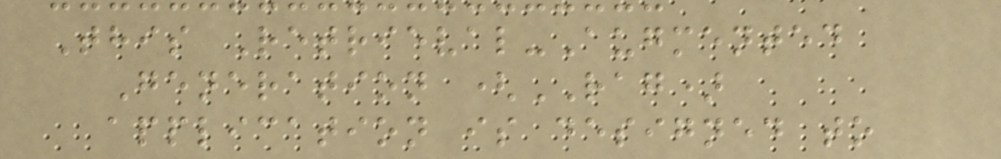This Retrieval-Augmented
Generation (RAG)
application is designed to
